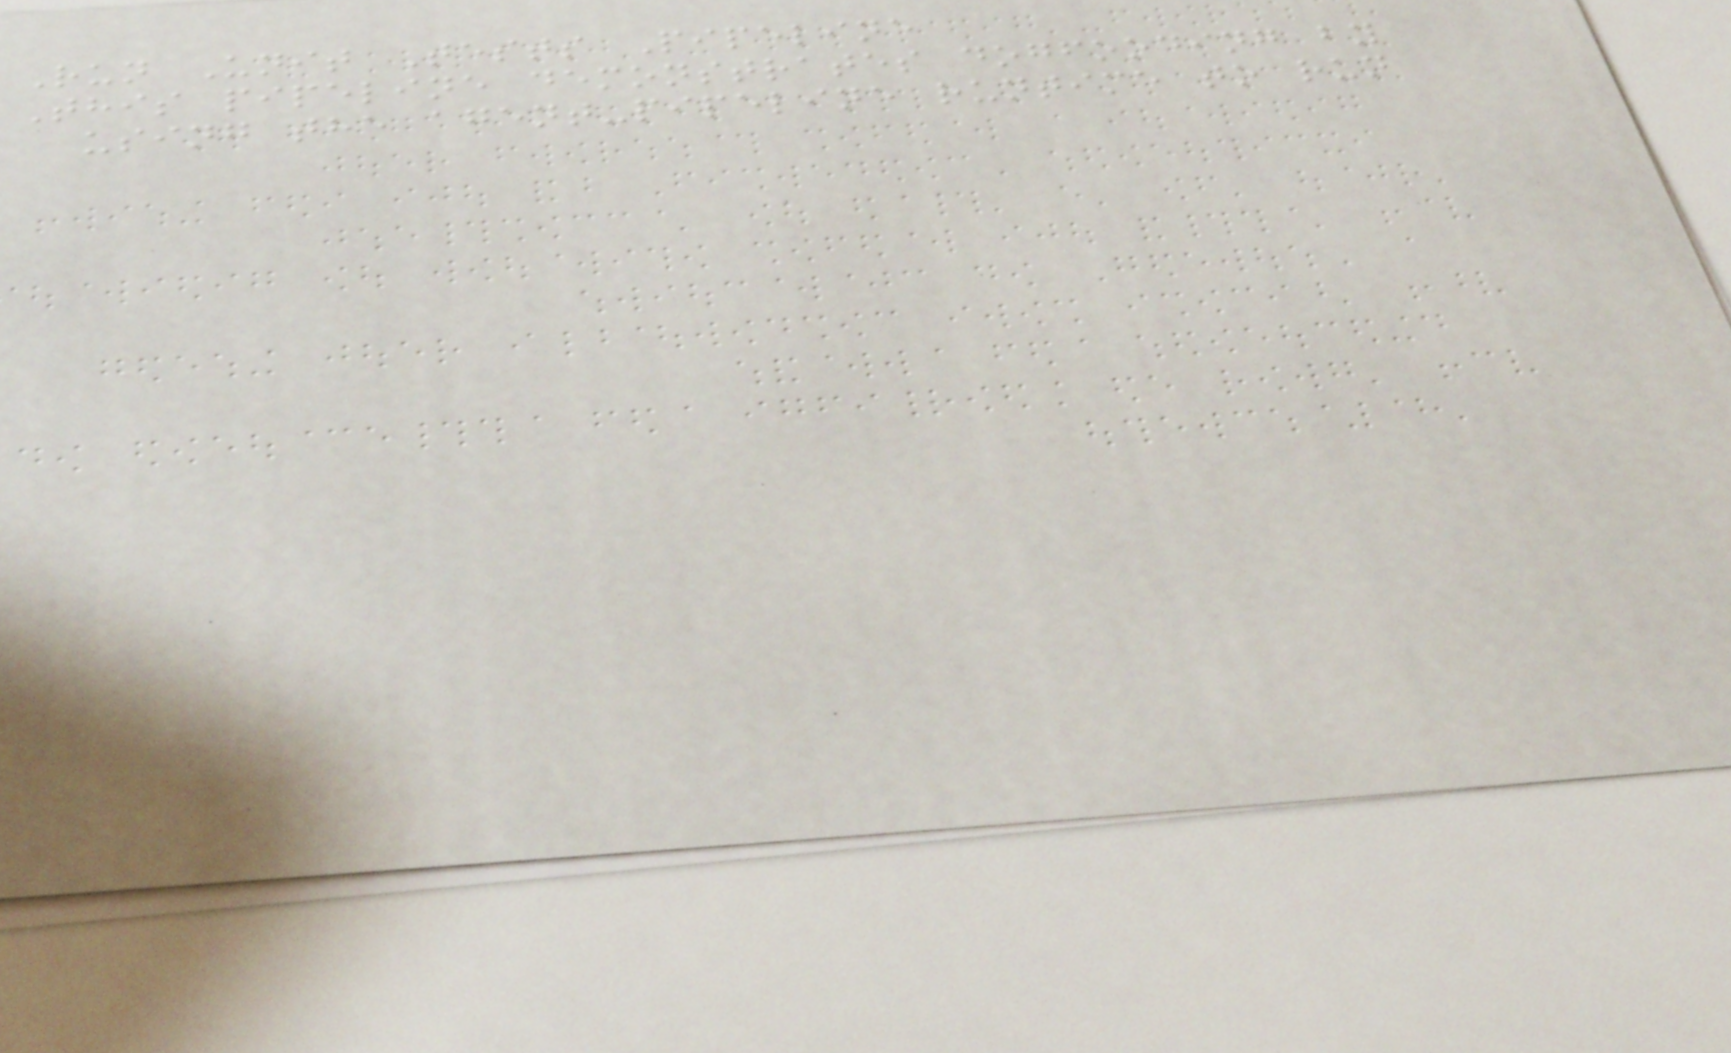Run Unit Tests Pipeline
This pipeline demonstrates dogfooding by
using the agent-pipeline runtime to run
